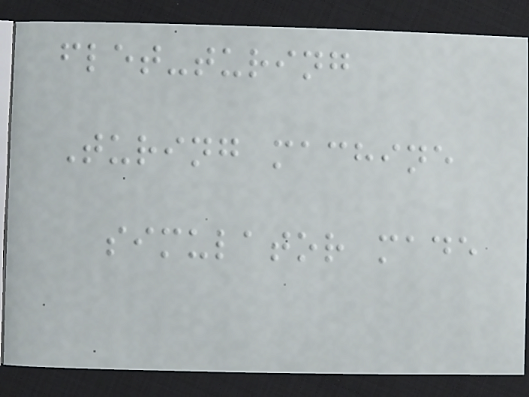flet-turing
Turing machine
simulator made
